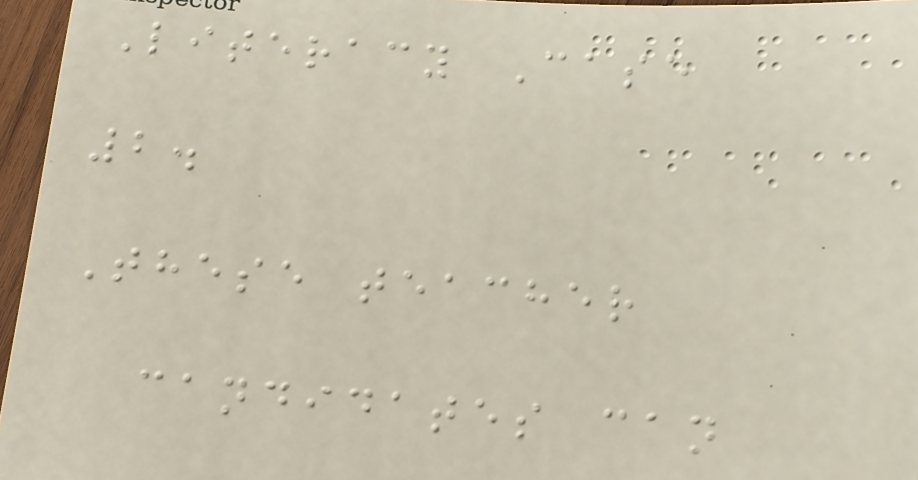Literacy Case
2.
These teacher
candidates can
